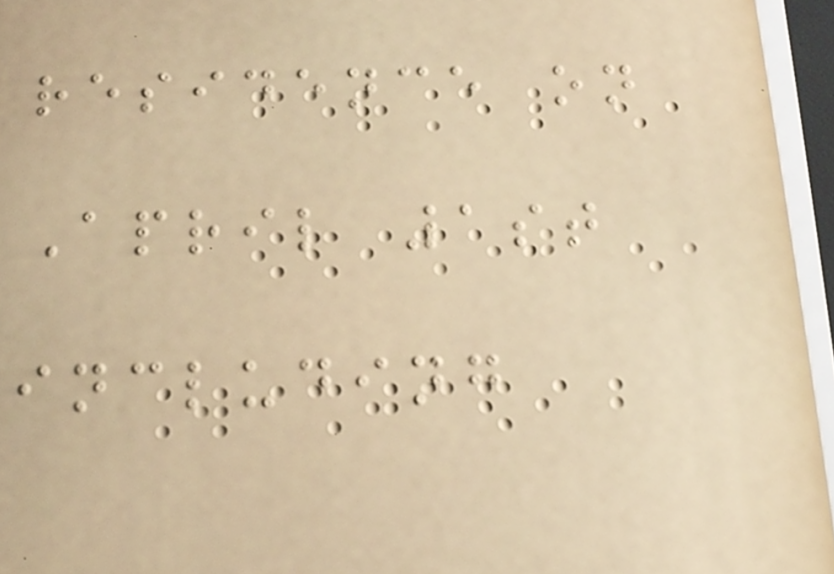residence on
April 1st
including
